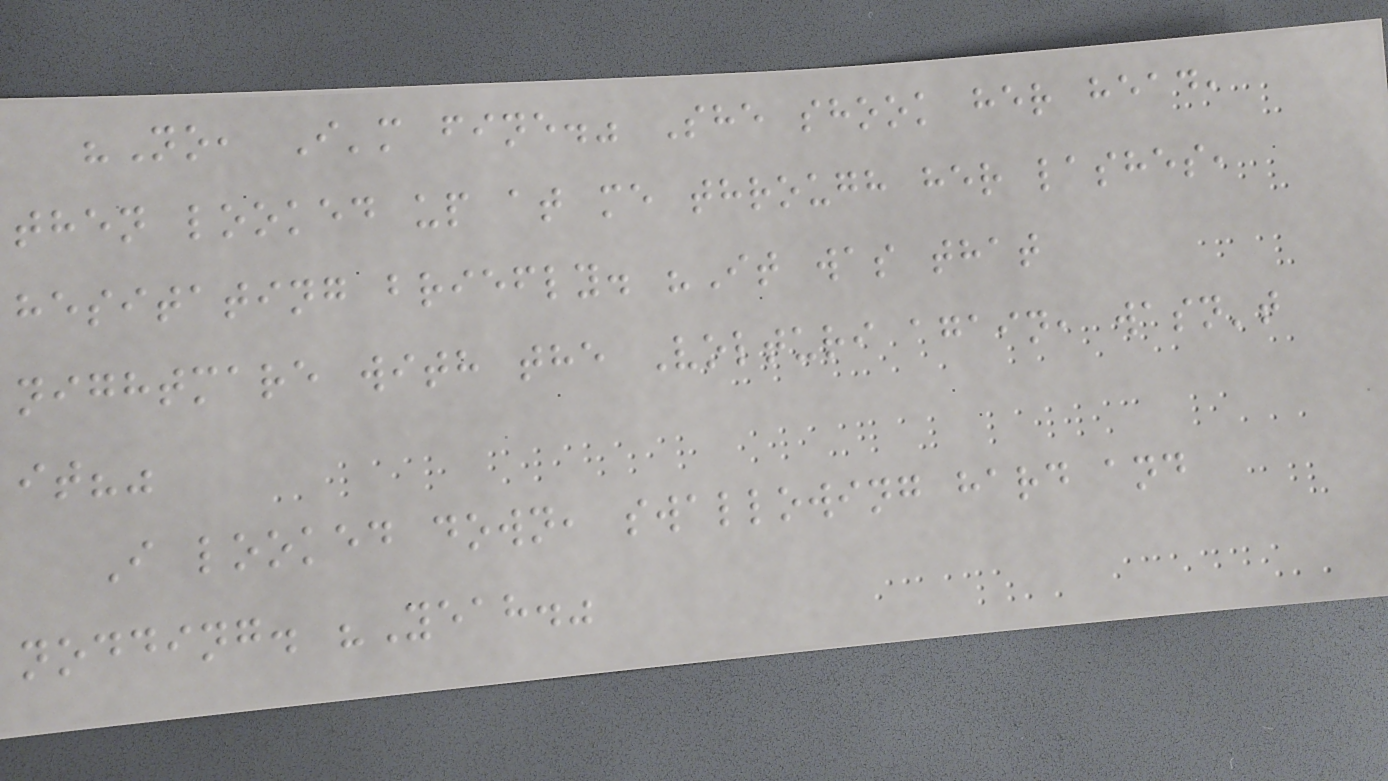"No, I'm fine." She shook her head,
then looked up at me through her lashes,
hesitating briefly. "It was that
nightmare with the Volturi again, wasn't
it?"
I looked down, swallowing hard and
nodding. "Yeah."
